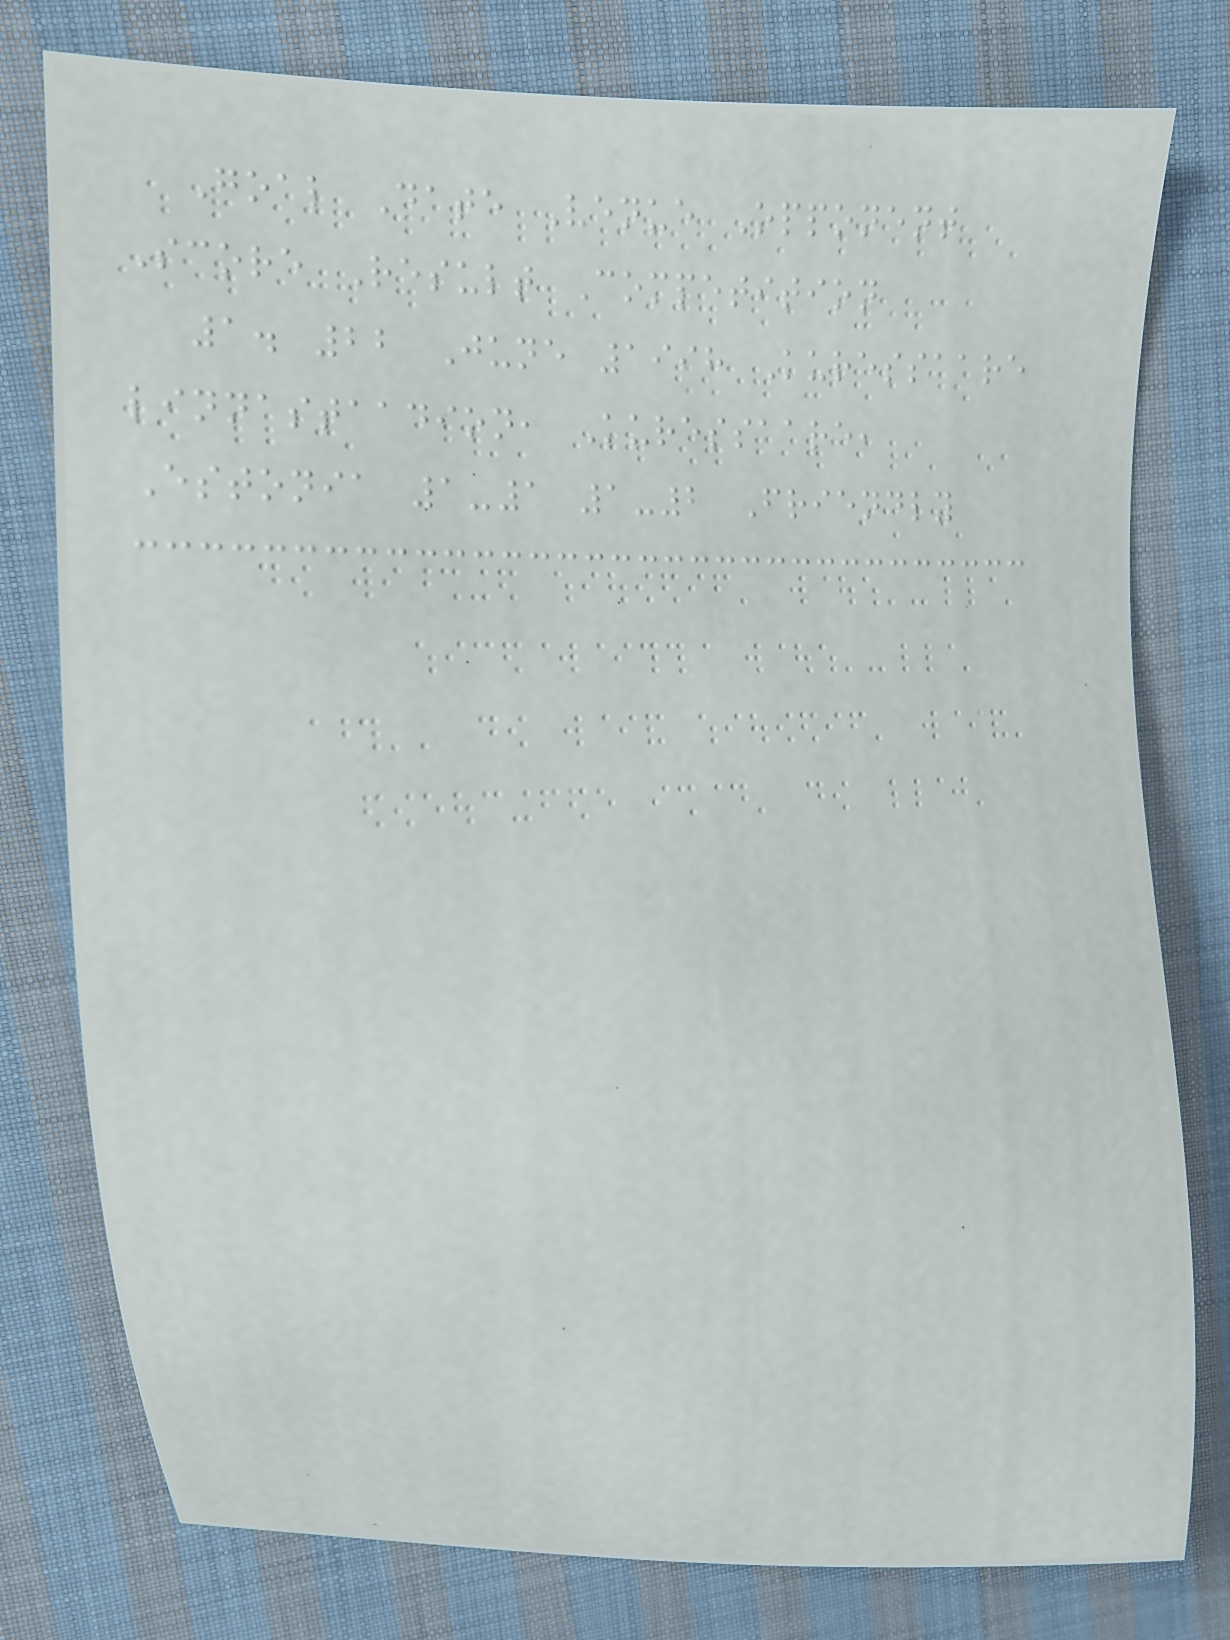Goal Date Venue Opponent
Score Result Competition
1. 22 June 1998 Kuressaare
linnastaadion, Kuressaare,
Estonia 1-1 1-2 Friendly
